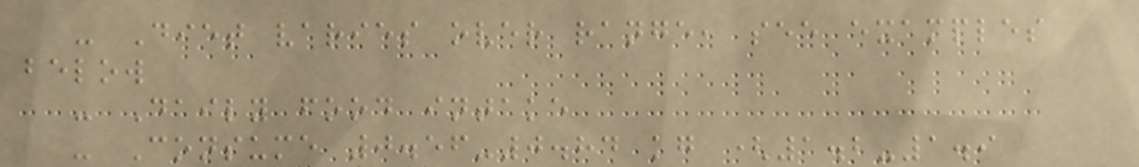- Diet varies over range, see examples
below
- Daily food intake
- Consume 0.56-0.84 kg (1.2-1.9
